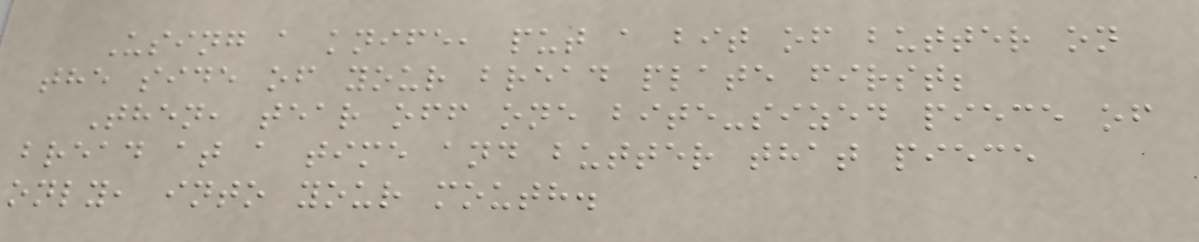Using a knife, put a bit of butter on
the side of your bread plate first;
Then, tear off one bite-sized piece of
bread at a time and butter that piece
only, into your mouth.
